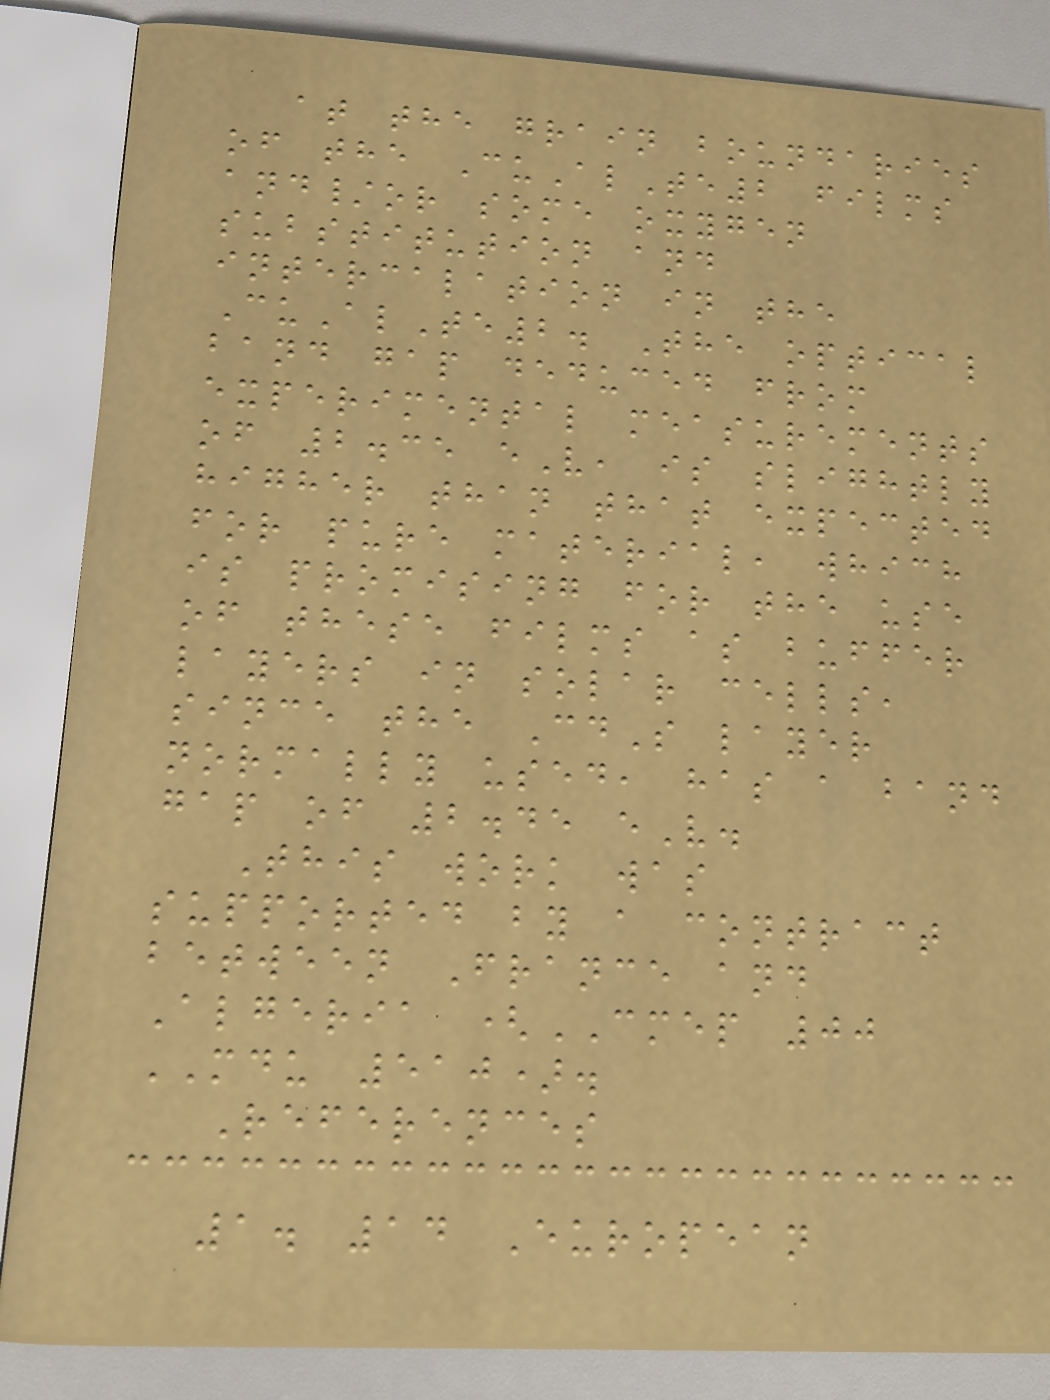at the grain boundaries
of the CuAlTe2 films
and/or some oxygen
substitution and
intercalation in the
CuAlTe2. The optical
band gap deduced from
experimental measurements
of 2.35 eV, is slightly
higher than that expected
for pure material, which
is promising for the use
of these films as buffer
layers in solar cells,
since the CdS layer
normally used, has a band
gap of 2.45 eV.
This work was
supported by a contract
between France and
Algeria (CMEP 00
MDU 510).
References
1. 14 European
